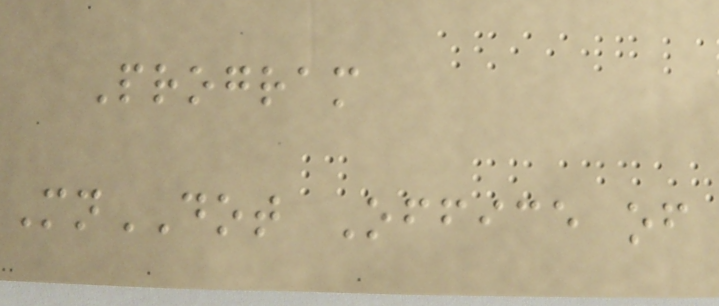Program
MnDOT Office of
